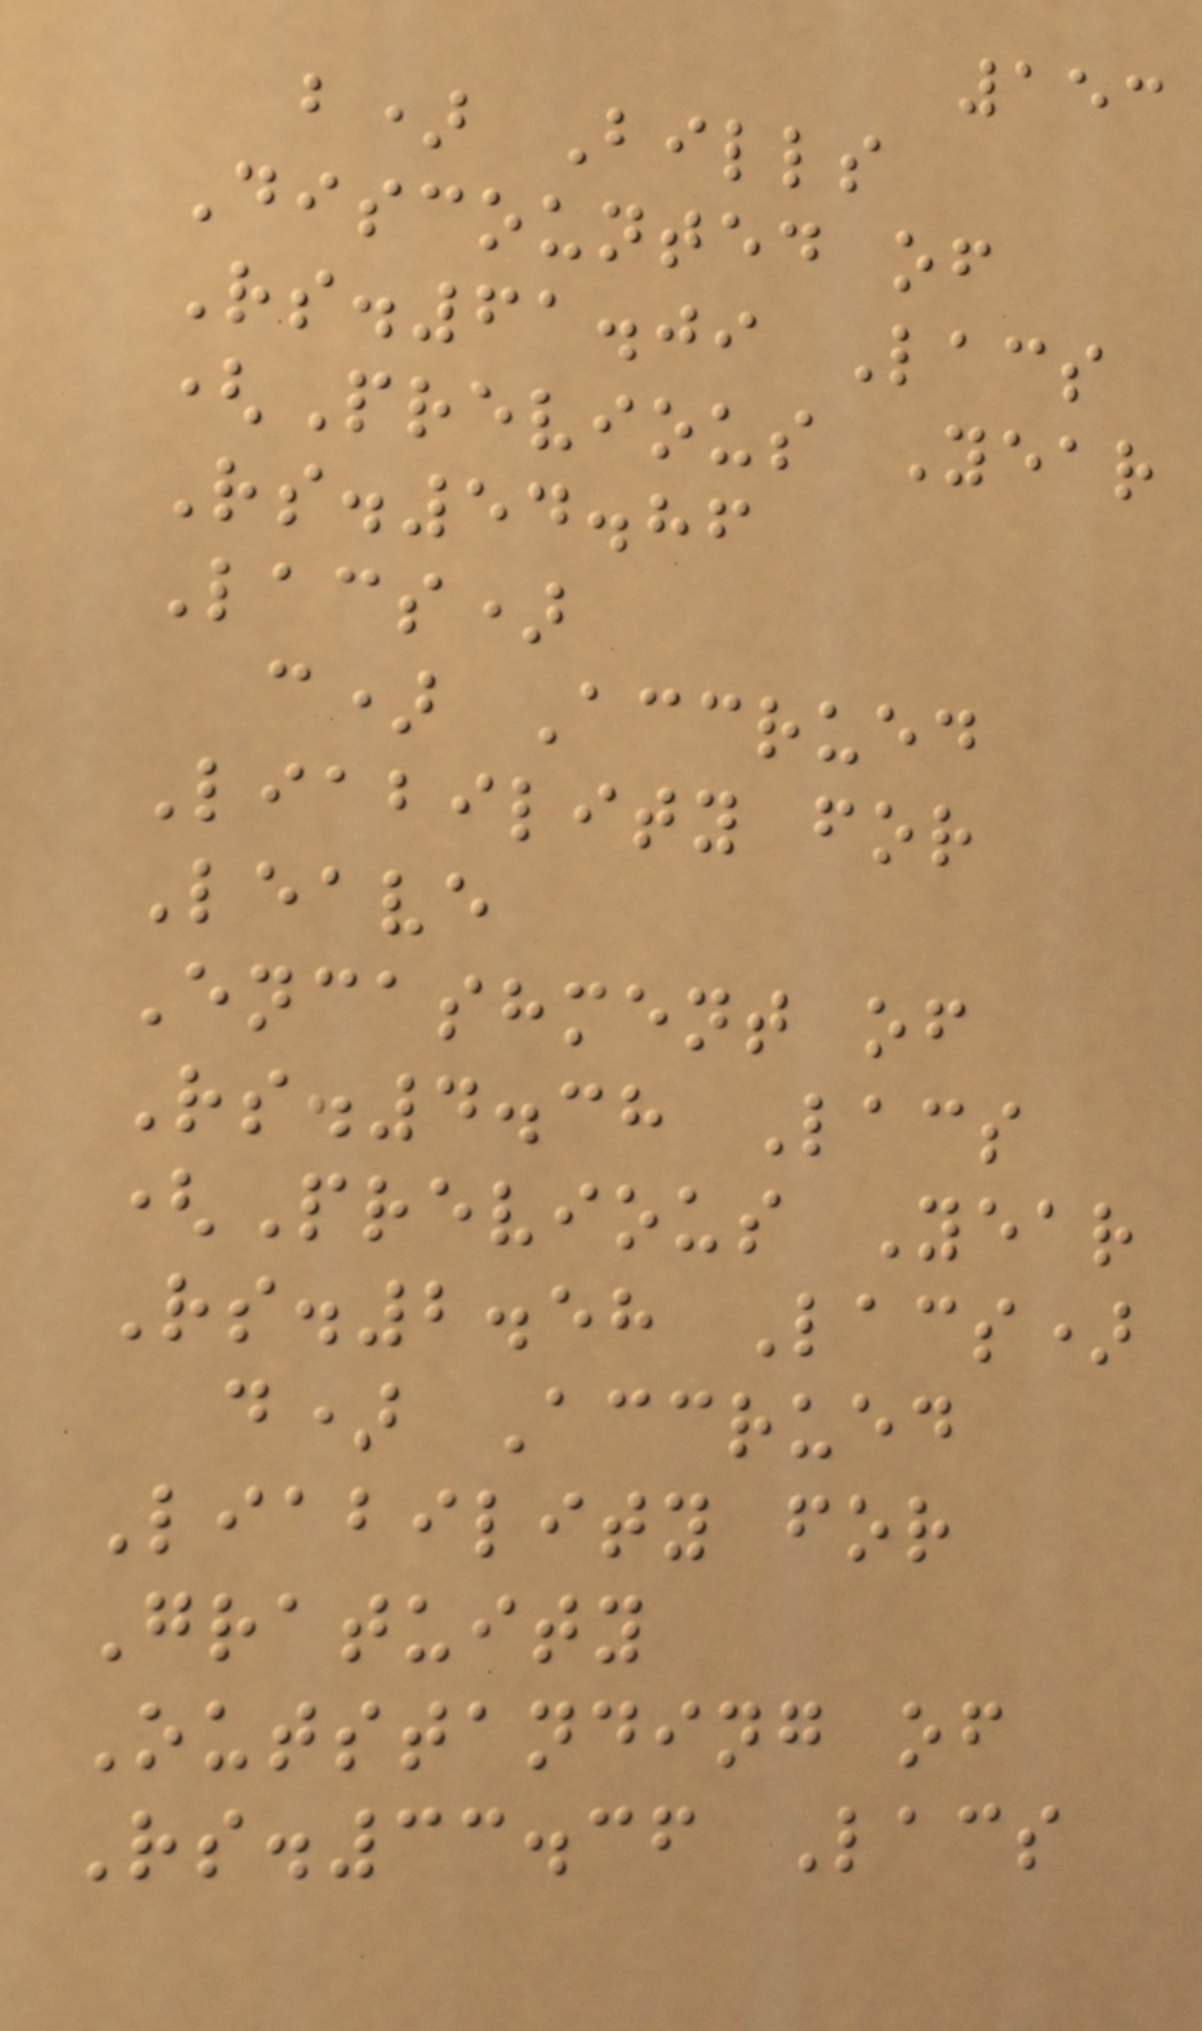153
b) Bills
Discounted of
Rs.61.09 Lacs
(Previous Year
Rs.54.86
Lacs)
c) Accrued
Liability for
Leave
Encashment of
Rs.4.38 Lacs
(Previous Year
Rs.2.58 Lacs)
d) Accrued
Liability for
Gratuity
Outstanding of
Rs.33.36 Lacs
